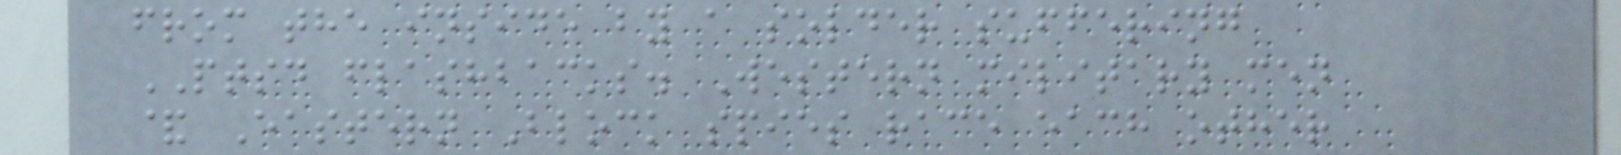from the inside by a solder suffering
PTSD flashbacks. Western military men
& Eastern Block spies race each other
